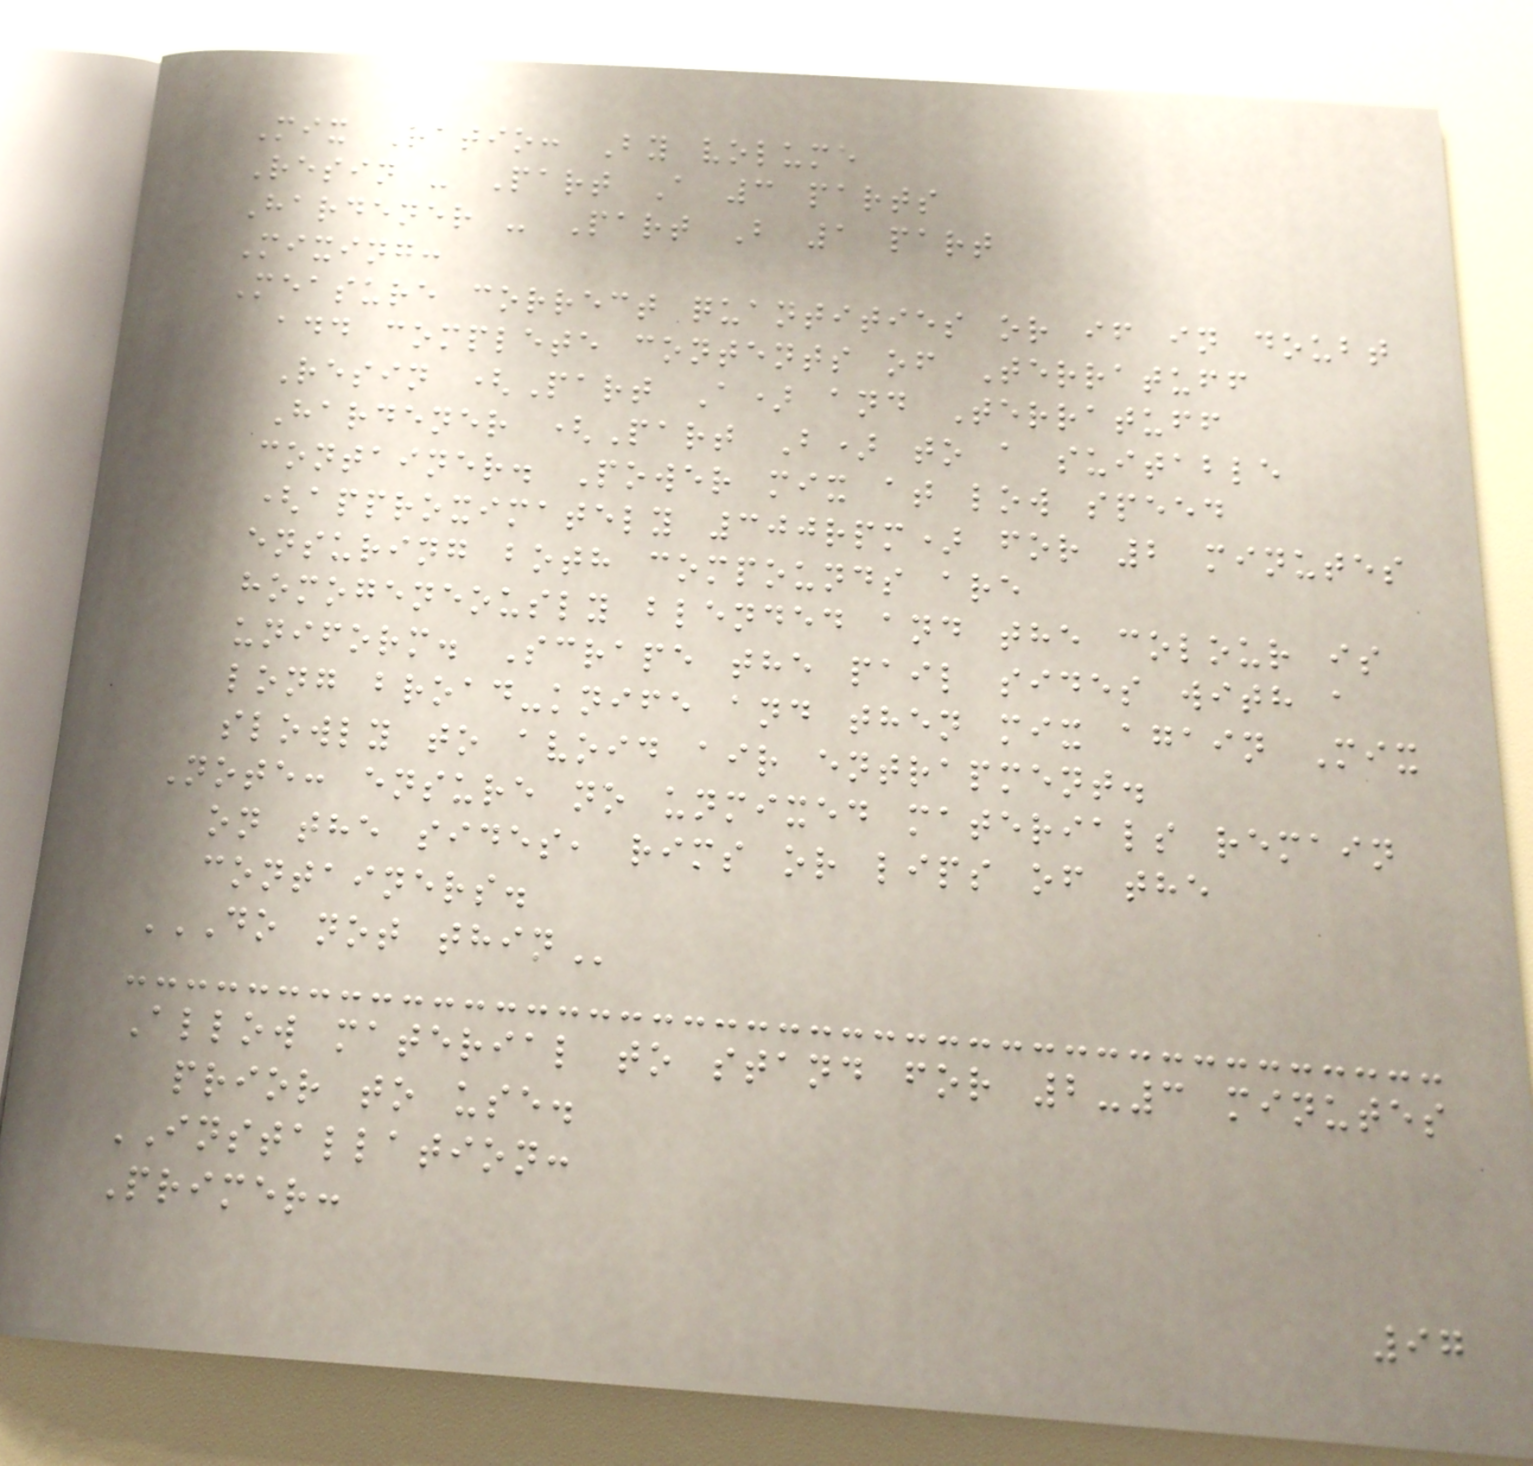Mix Ratio: By volume
Resin - Part A 3 parts
Hardener - Part B 1 part
Mixing:
Measure correct quantities or if in doubt
add complete contents of Terratuff
Resin (Part A) and Terratuff
Hardener (Part B) to a suitable
container. Power mix at low speed
(approximately 300rpm) for 2 minutes
ensuring both compounds are
homogeneously blended and the colour is
uniform. Scrape the pail sides with a
long broad-knife and then mix again Mix
slowly to avoid air entrapment.
Note: ensure no unmixed materials remain
on the sides, rims or lips of the
containers.
DO NOT THIN
Allow material to stand for 2-3 minutes
prior to use.
INSTALLATION:
Primer:
97
